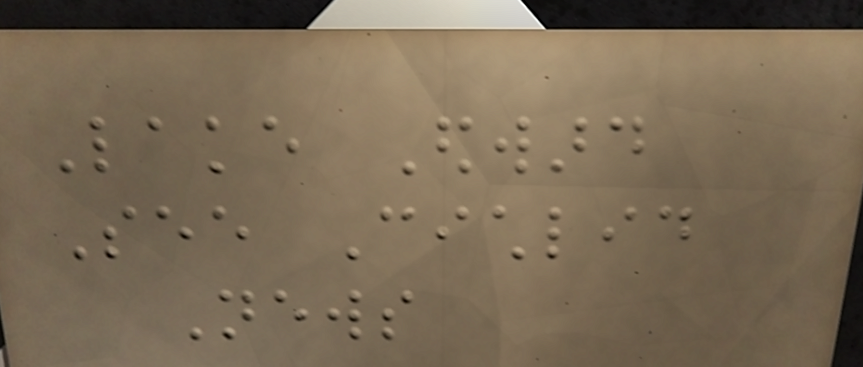Lake Edward
See Cichlid
News
